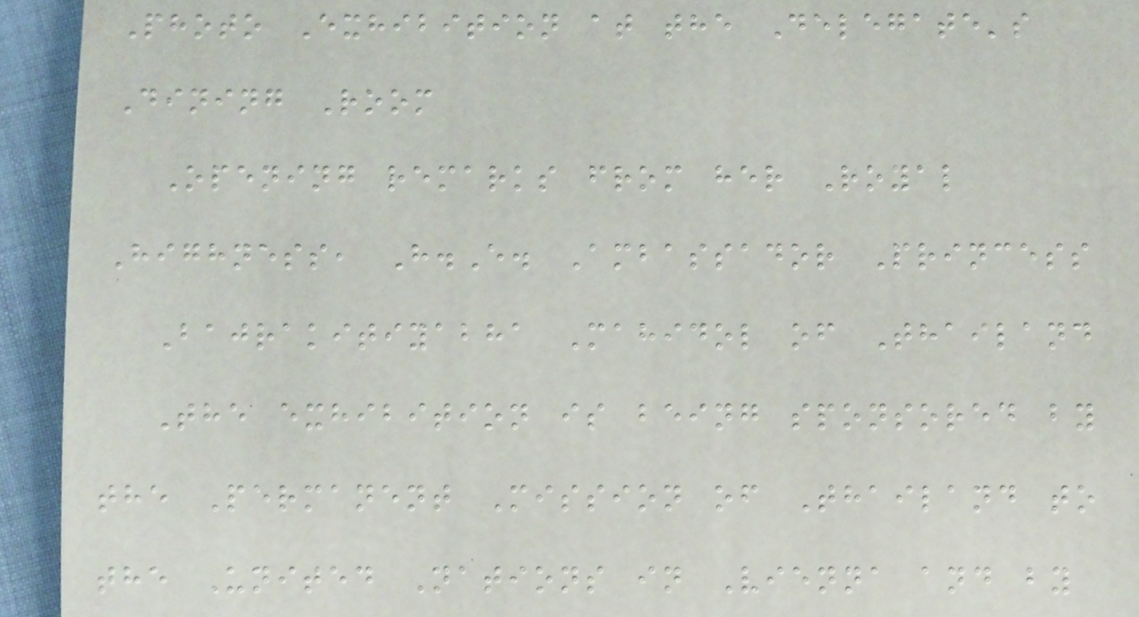Photo Exhibition at the Delegate's
Dining Room
Opening remarks from her Royal
Highness, H.E. Ambassador Princess
Bajrakitiyabha Mahidol of Thailand
The exhibition is being sponsored by
the Permanent Mission of Thailand to
the United Nations in Vienna and by
